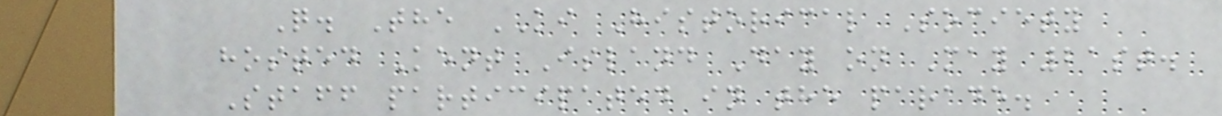Q. The KI Historical Society
hosted Kent Island Day on May 21st.
Staff participated in the parade.
